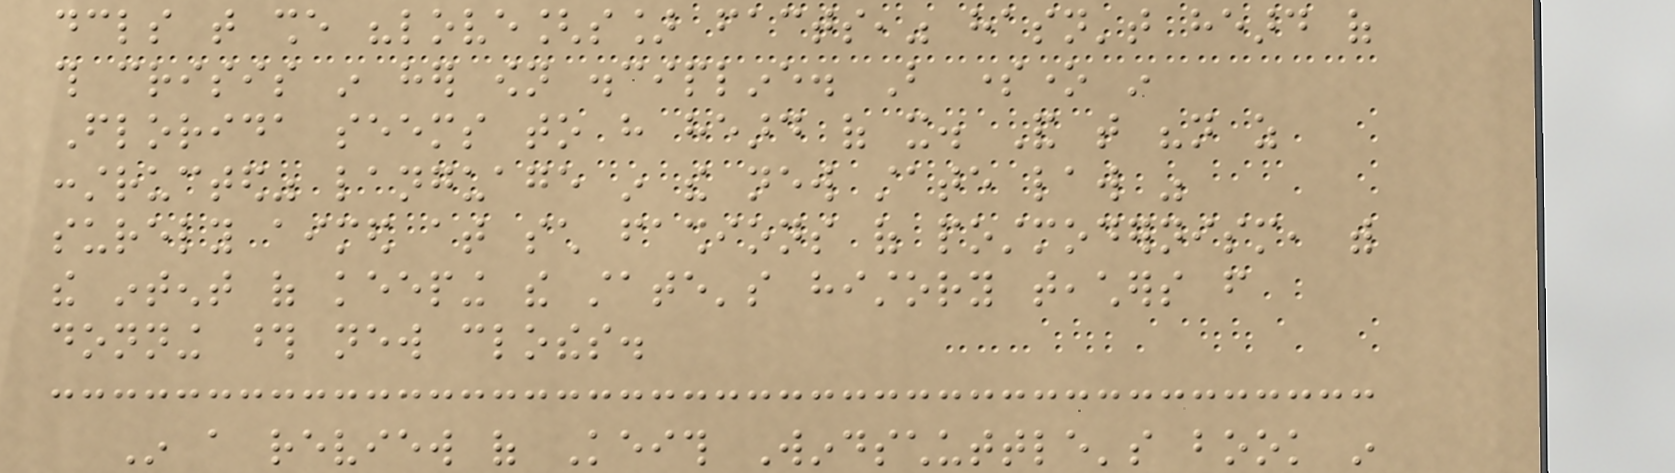declares that she "love[s] facts," hasn't heard of
this crisis in her own discipline. But someone in
Florida seems to have heard of it. And that "not as
constructed" language in the new state law was
surely aimed at such fashions of postmodernism, with
the intent of keeping the state's history teachers from
donning those new clothes.
In a review of Keith Windschuttle's book in
